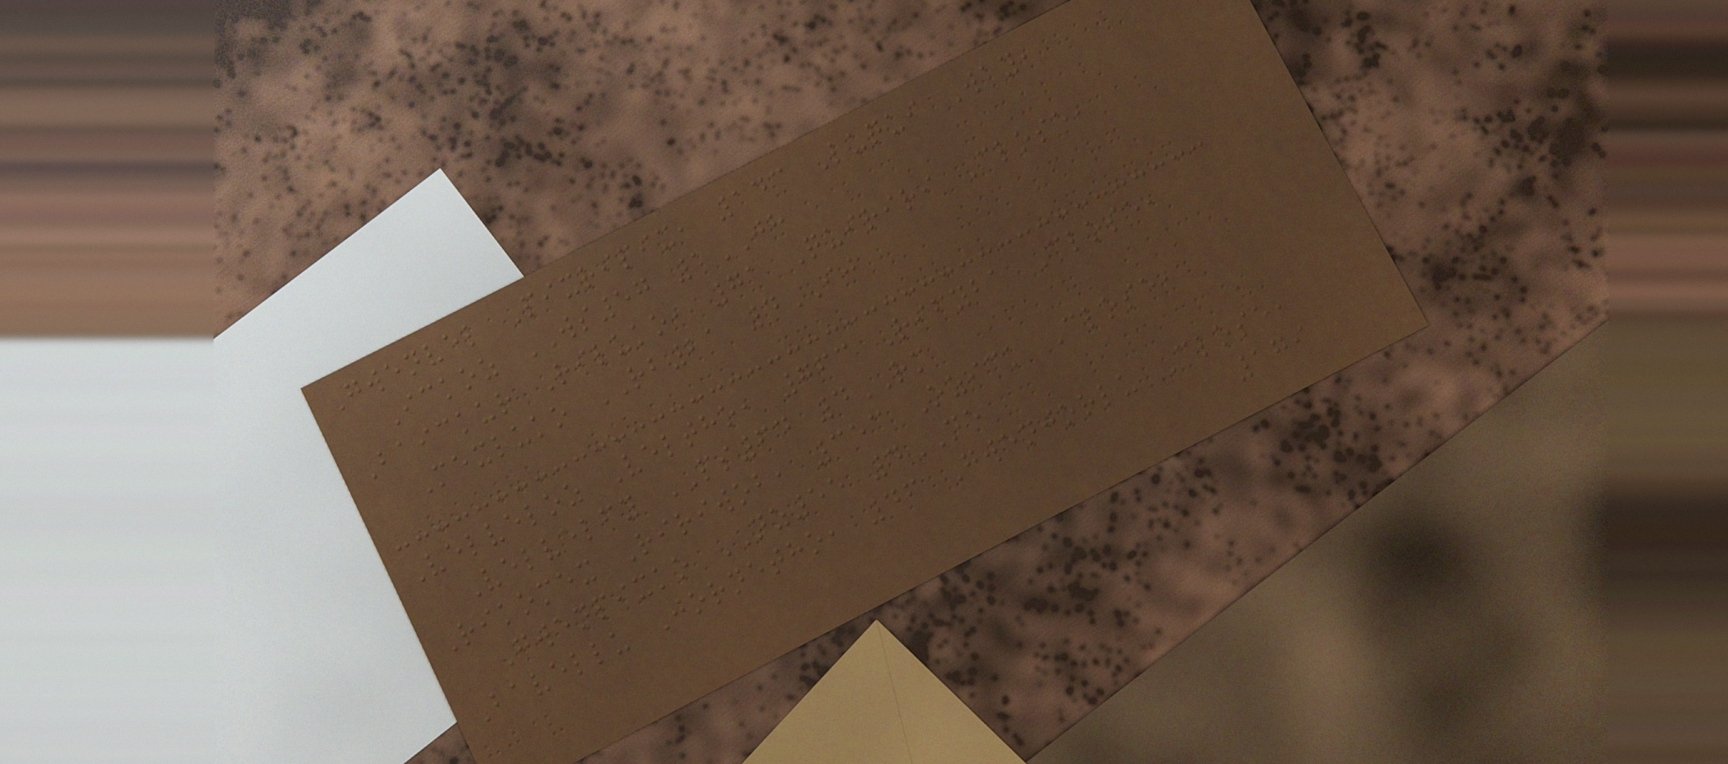Gwenvel Pixripix, 143 Luqui Way,
Ickoz WS57 1JH
Baickur Riluko, 71 Quiriri Close,
Mexluko RB21 4IJ
Velveloz Veltho, 763 Rifyba Close,
Velvelfy PS64 4RM
Rikomex Ririwob, 353 Ozick Close,
Gwenpixko NZ55 4NE
Bavellu Jornetho, 46 Gwenjorlu Close,
179
